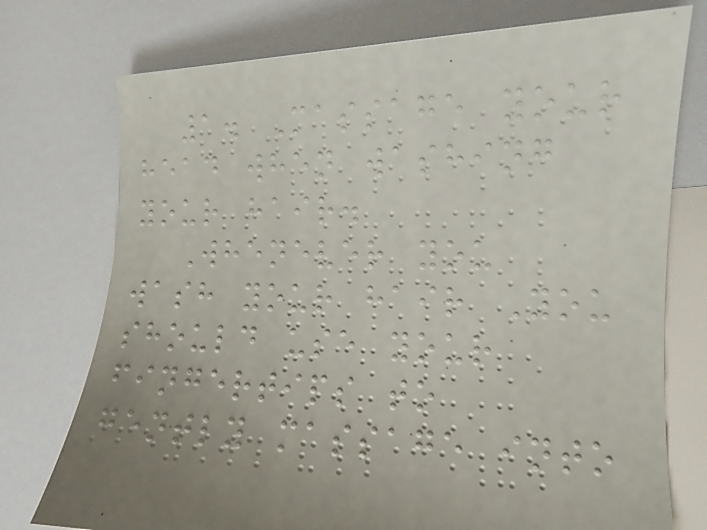1. Massage your
head when washing
your hair.
Whenever you
wash your hair You
should use your
fingertips to
gently massage into
